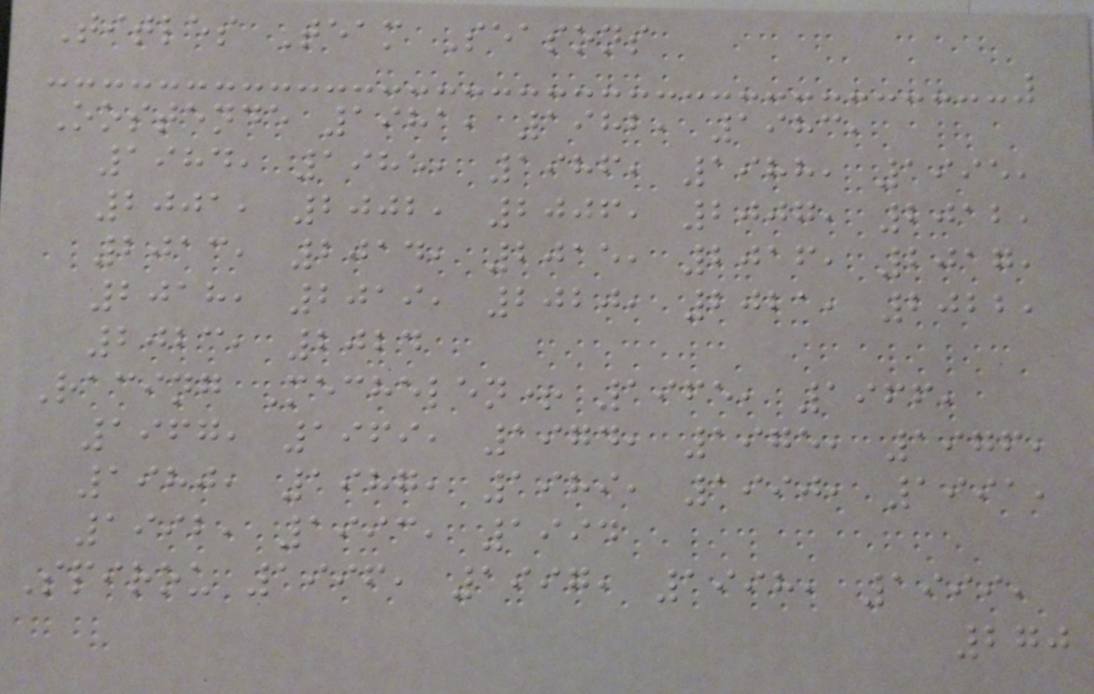Titles Team Seasons
Oostende 1981, 1982, 1983,
1984, 1985, 1986, 1988, 1995,
2001, 2002, 2006, 2007, 2012,
2013, 2014, 2015, 2016, 2017,
2018, 2019, 2020, 2021, 2022,
2023, 2024
Racing Mechelen+ 1965, 1966,
1967, 1969, 1974, 1975, 1976,
1980, 1987, 1989, 1990, 1991,
1992, 1993, 1994
Spirou 1996, 1997, 1998, 1999,
270
